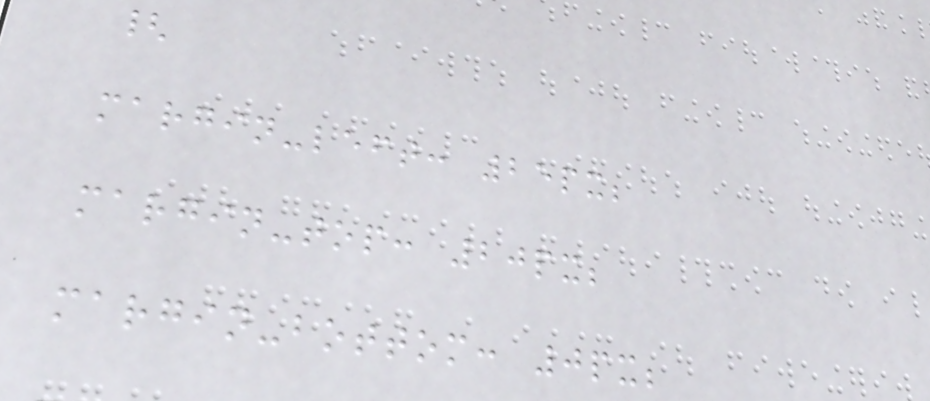{
margin-left: 25px;
margin-top: 20px;
margin-bottom: 0px;
